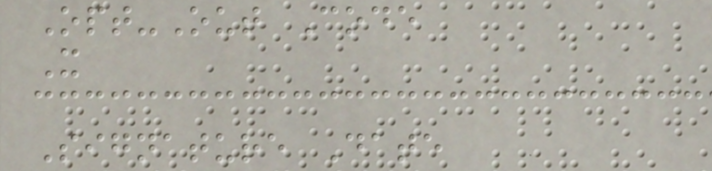Opt-Out Code
X
Signature Date
